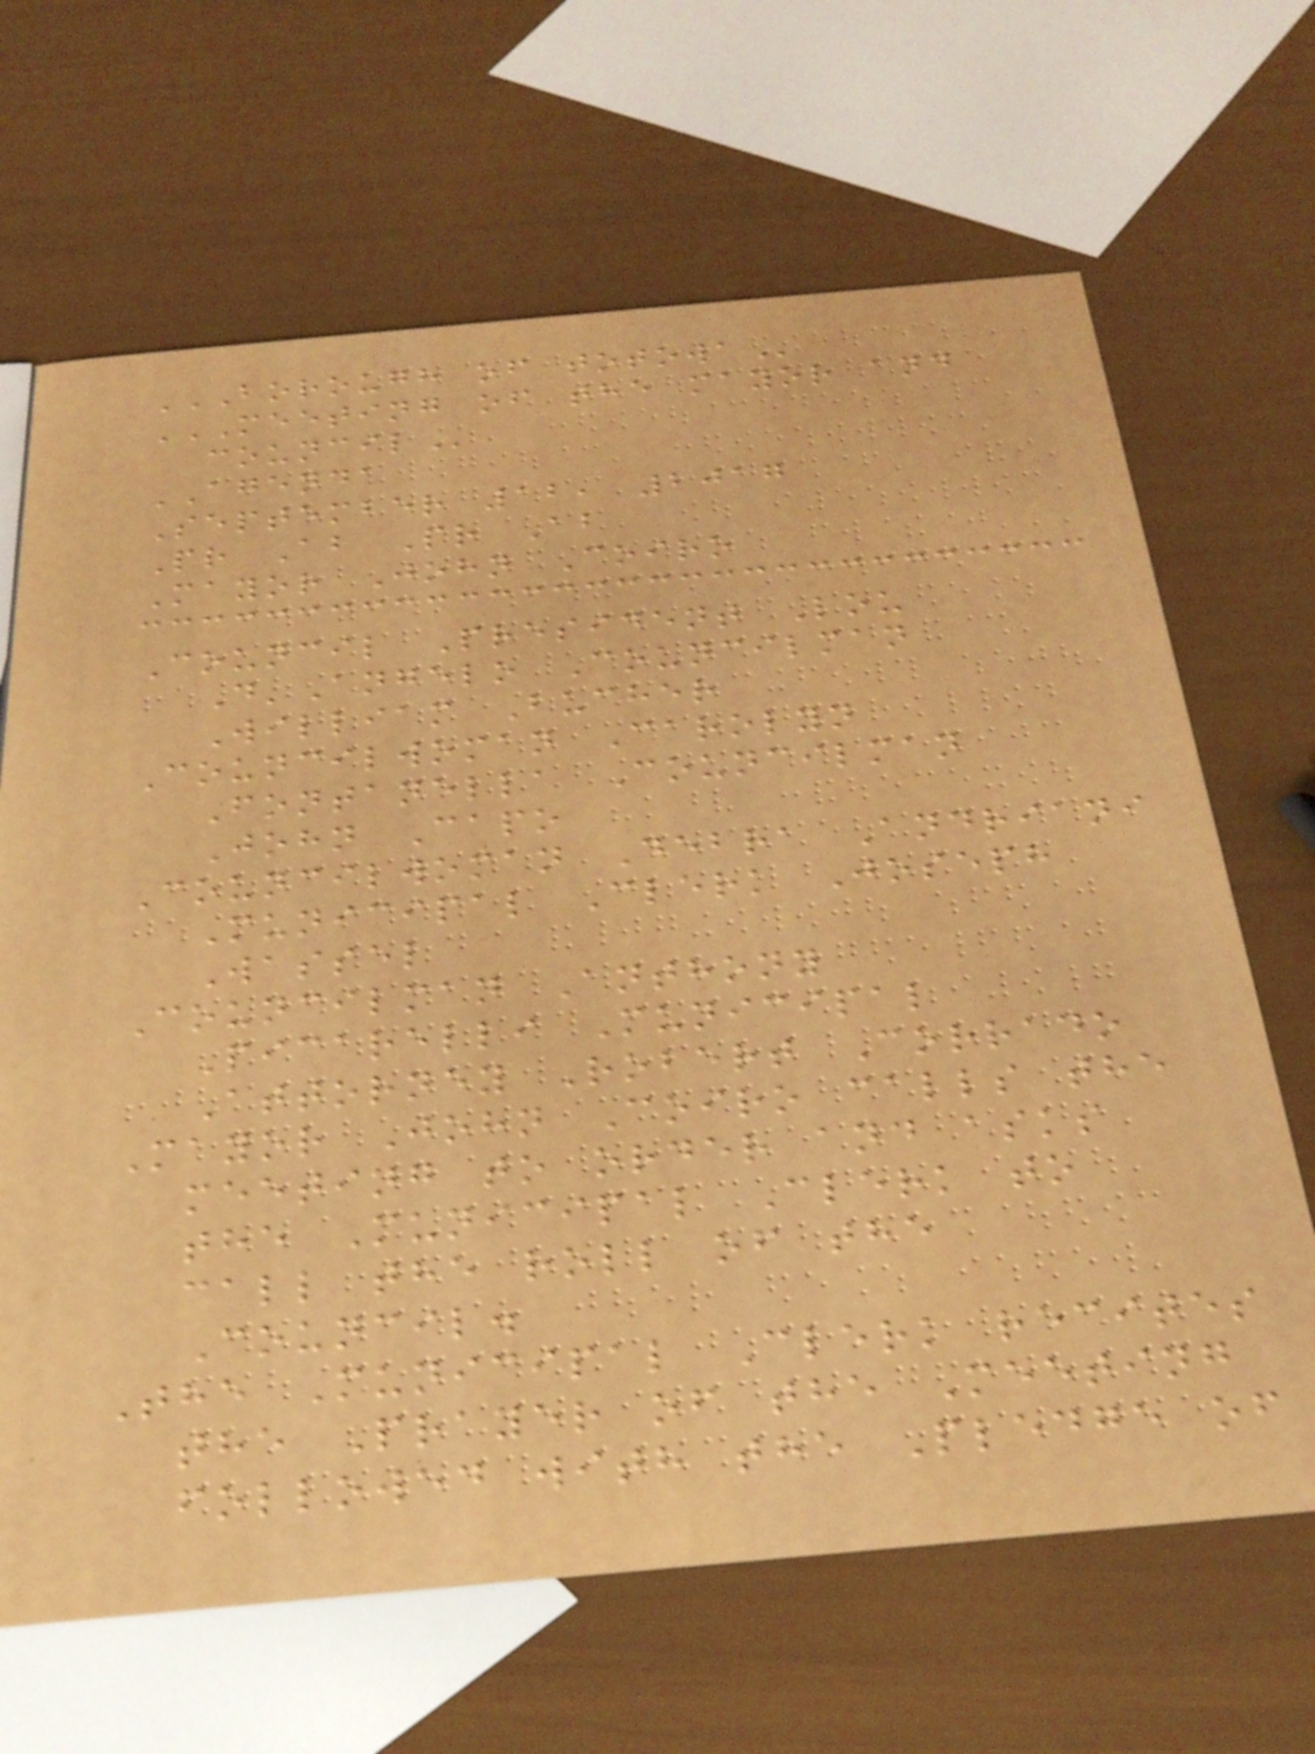BOROUGH OF TOTOWA
MEETING OF THE MAYOR AND
COUNCIL
AGENDA
September 12, 2017
Pr Ab Pr Ab
Mayor John Coiro
Council President Lou
D'Angelo Councilman
William Bucher
Councilwoman Carolyn
Fontanella Councilman
John Capo
Councilwoman Debra Andriani
Municipal Clerk Joseph
Wassel
Councilman Anthony
Picarelli Municipal
Attorney Robert Corrado
Mayor John Coiro calls the
meeting to order and asks
the Municipal Clerk to
call the roll of the
Council.
The Municipal Clerk recites
the Prayer of the Meeting
followed with the Pledge of
